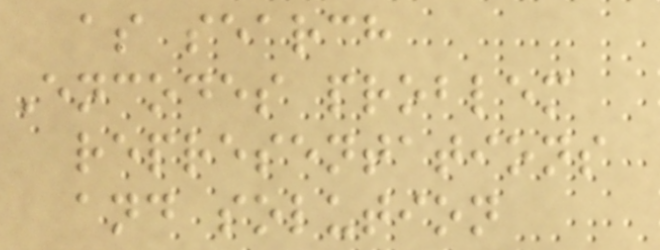as search
Encodes problem
representations
and solution
